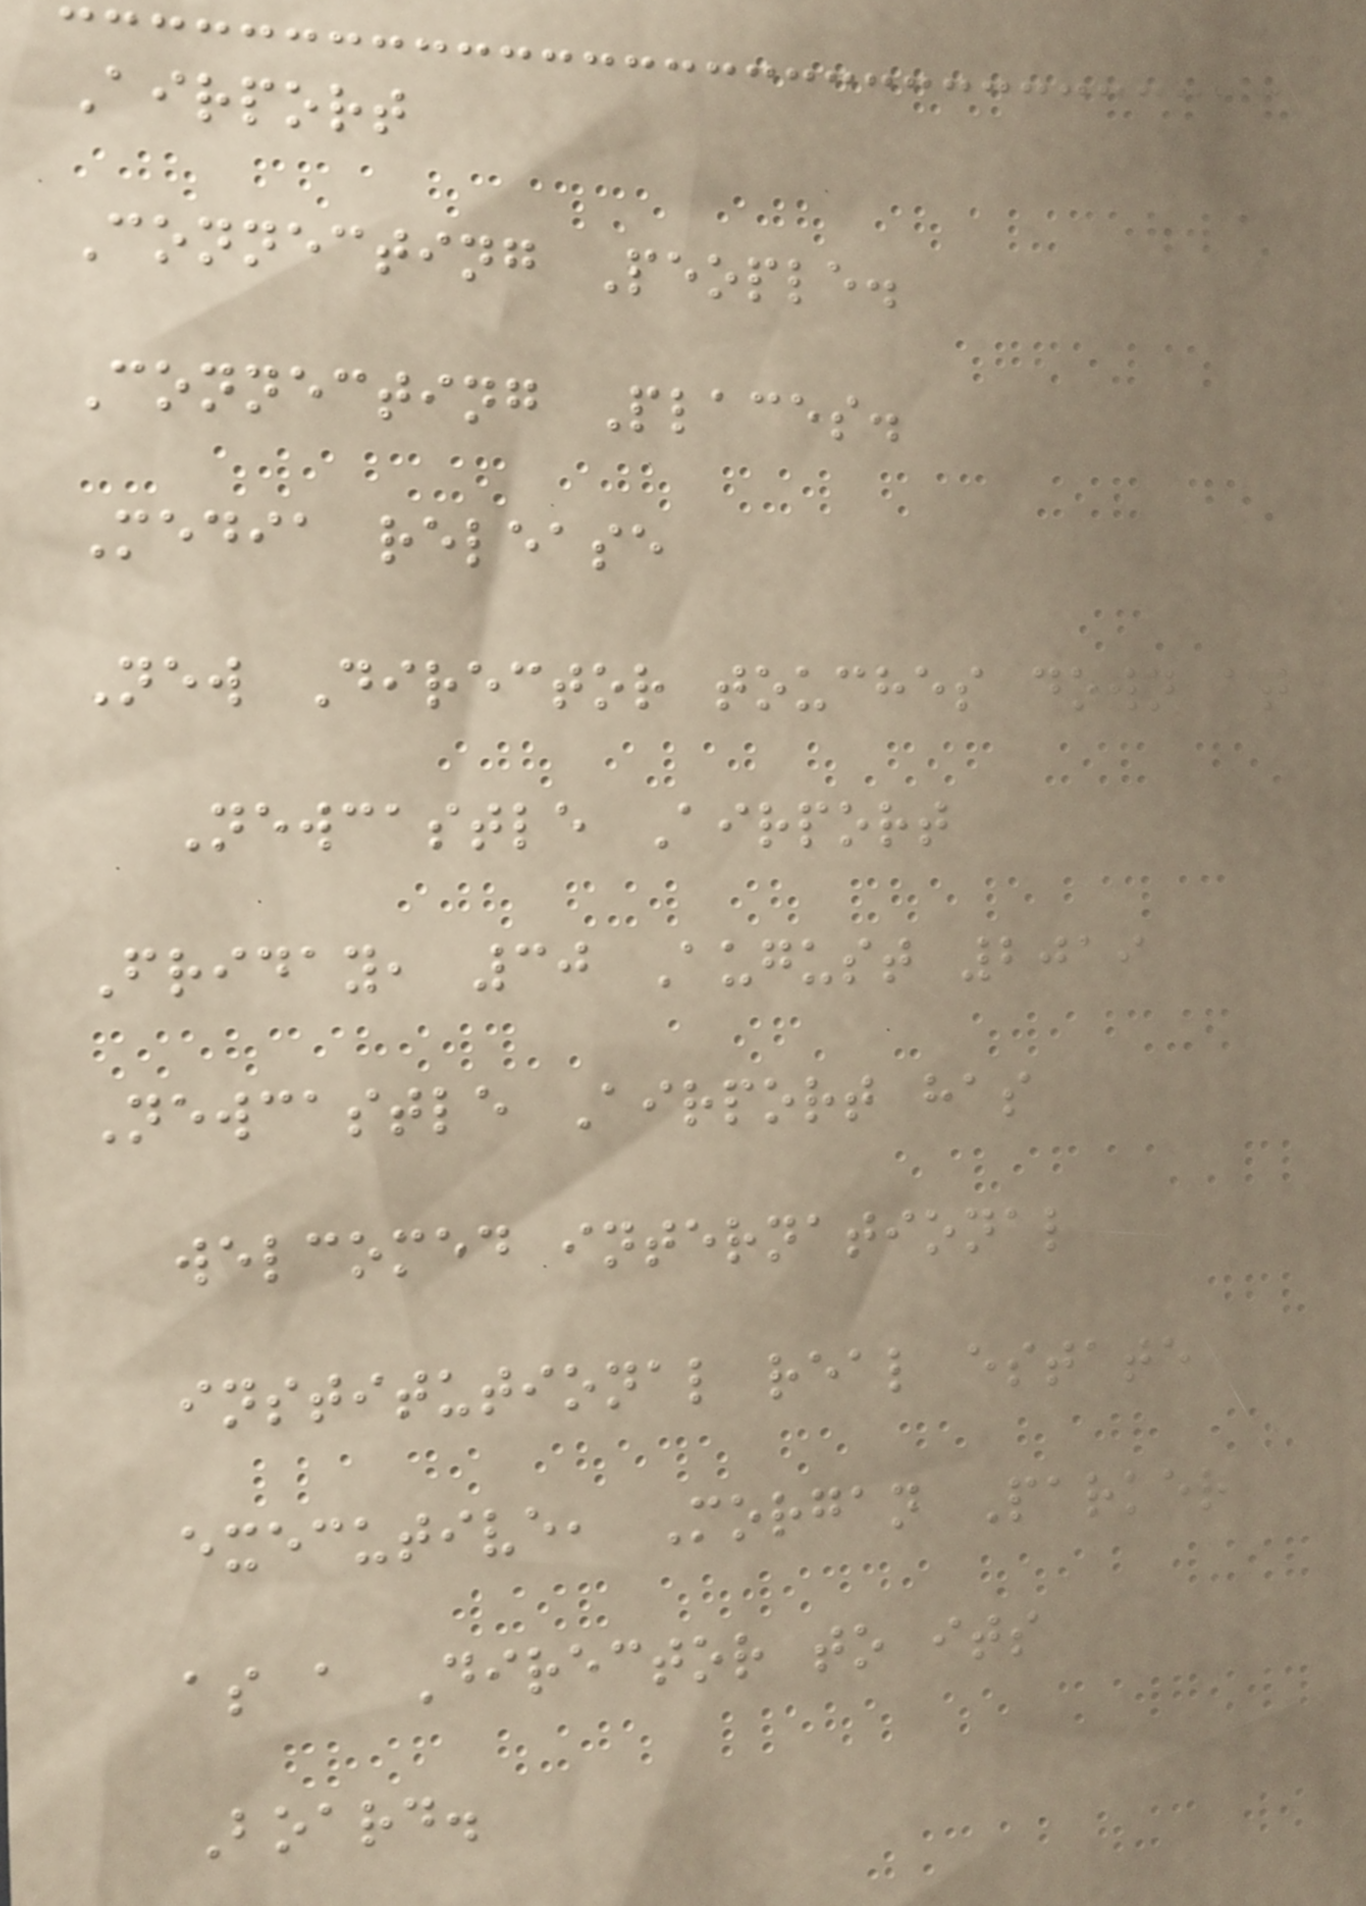Airport
Connecting People.
Connecting Places.
Media release
New Director touches down at
Newcastle Airport
Friday, 30 August 2019
Newcastle Airport has
welcomed international
institutional real estate
executive, Morgan Parker
as a Director to its
Board.
